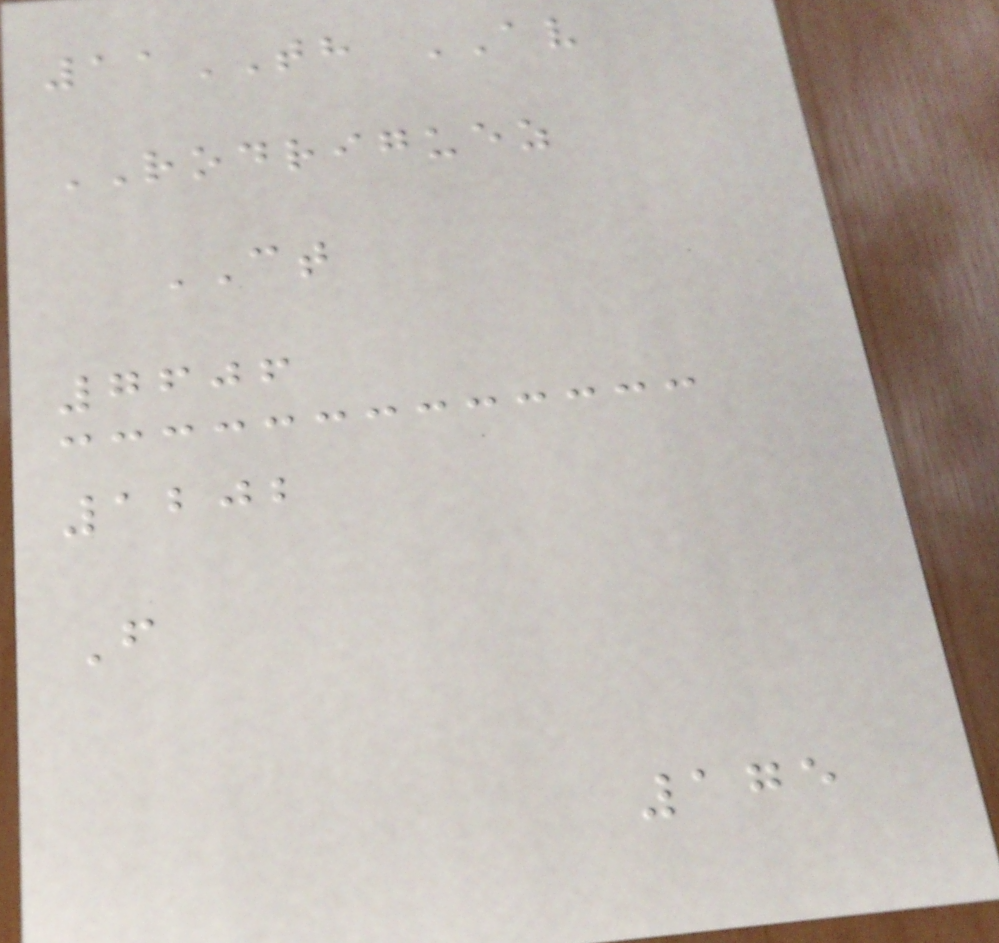11TH AV
RODRIGUEZ
CT
7606
1202
F
175
